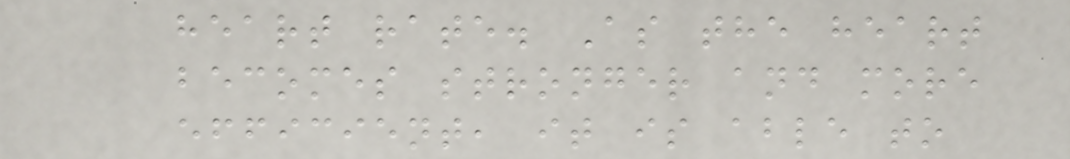heart rate. As the heart
becomes stronger and more
efficient, it is able to
